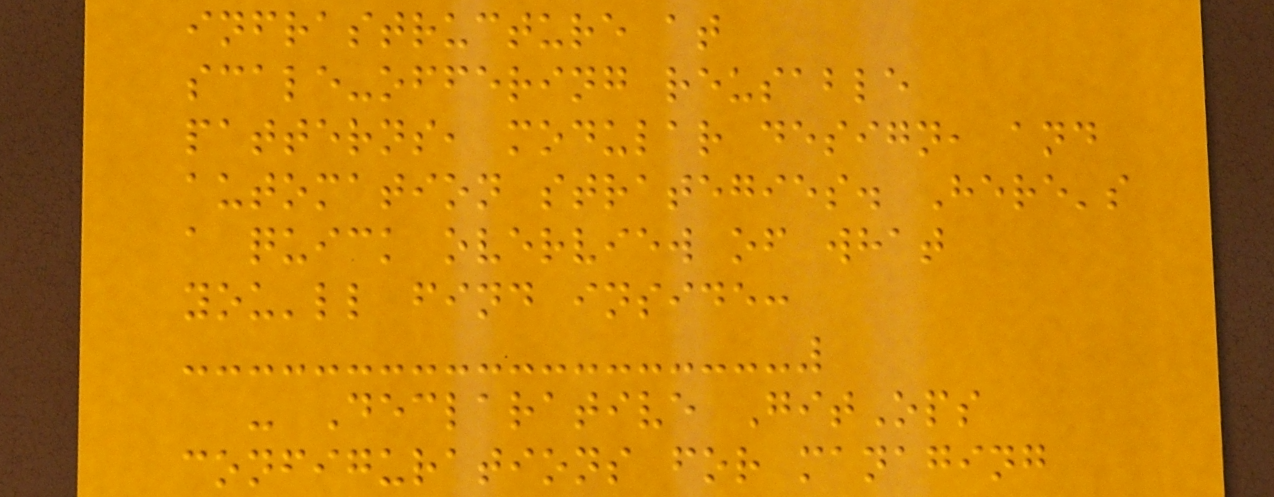infrastructure at
scale-offering reusable
patterns, modular design, and
automation strategies. Here's
a quick overview of what
you'll find inside:
- Declarative GitOps
configurations for managing
